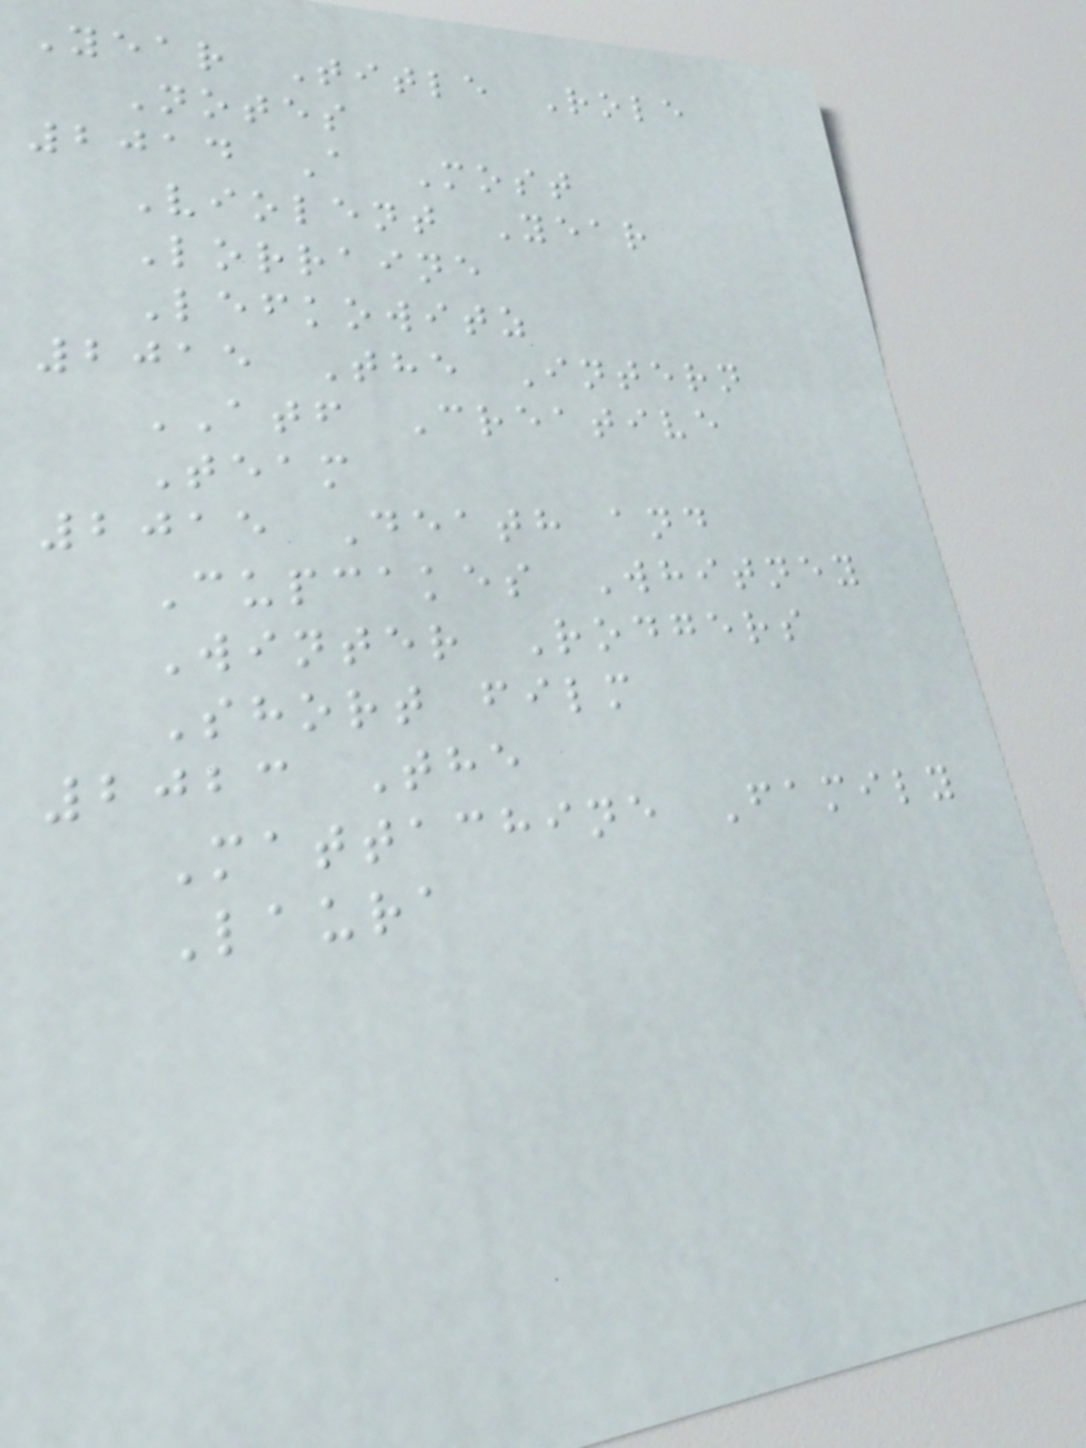Year Title Role
Notes
2014 A Most
Violent Year
Lorraine
Lefkowitz
2015 The Intern
ATF Creative
Team
2015 Death and
Cupcakes Whitney
Winter Rodgers
Short film
2023 The
Mattachine Family
Laura
